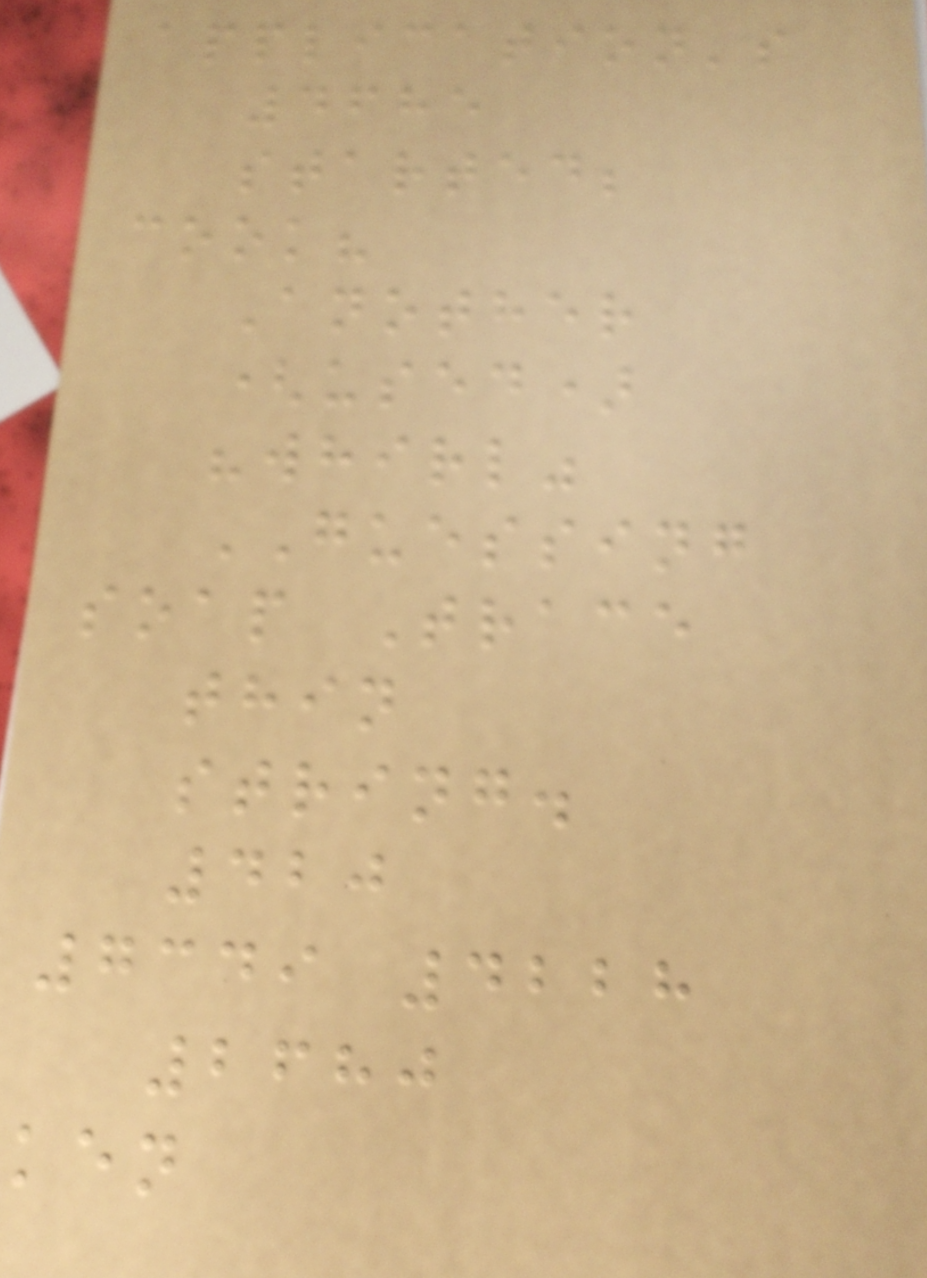application's
4685
started;
cook?
Another
(used)
"whirl"
GUESSING
soap Trace
thin
string.
420
7349 4228
2680
ken
